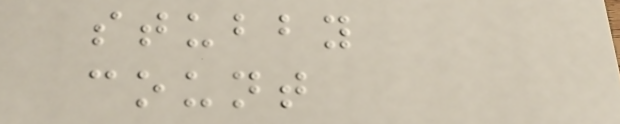stubby
count
